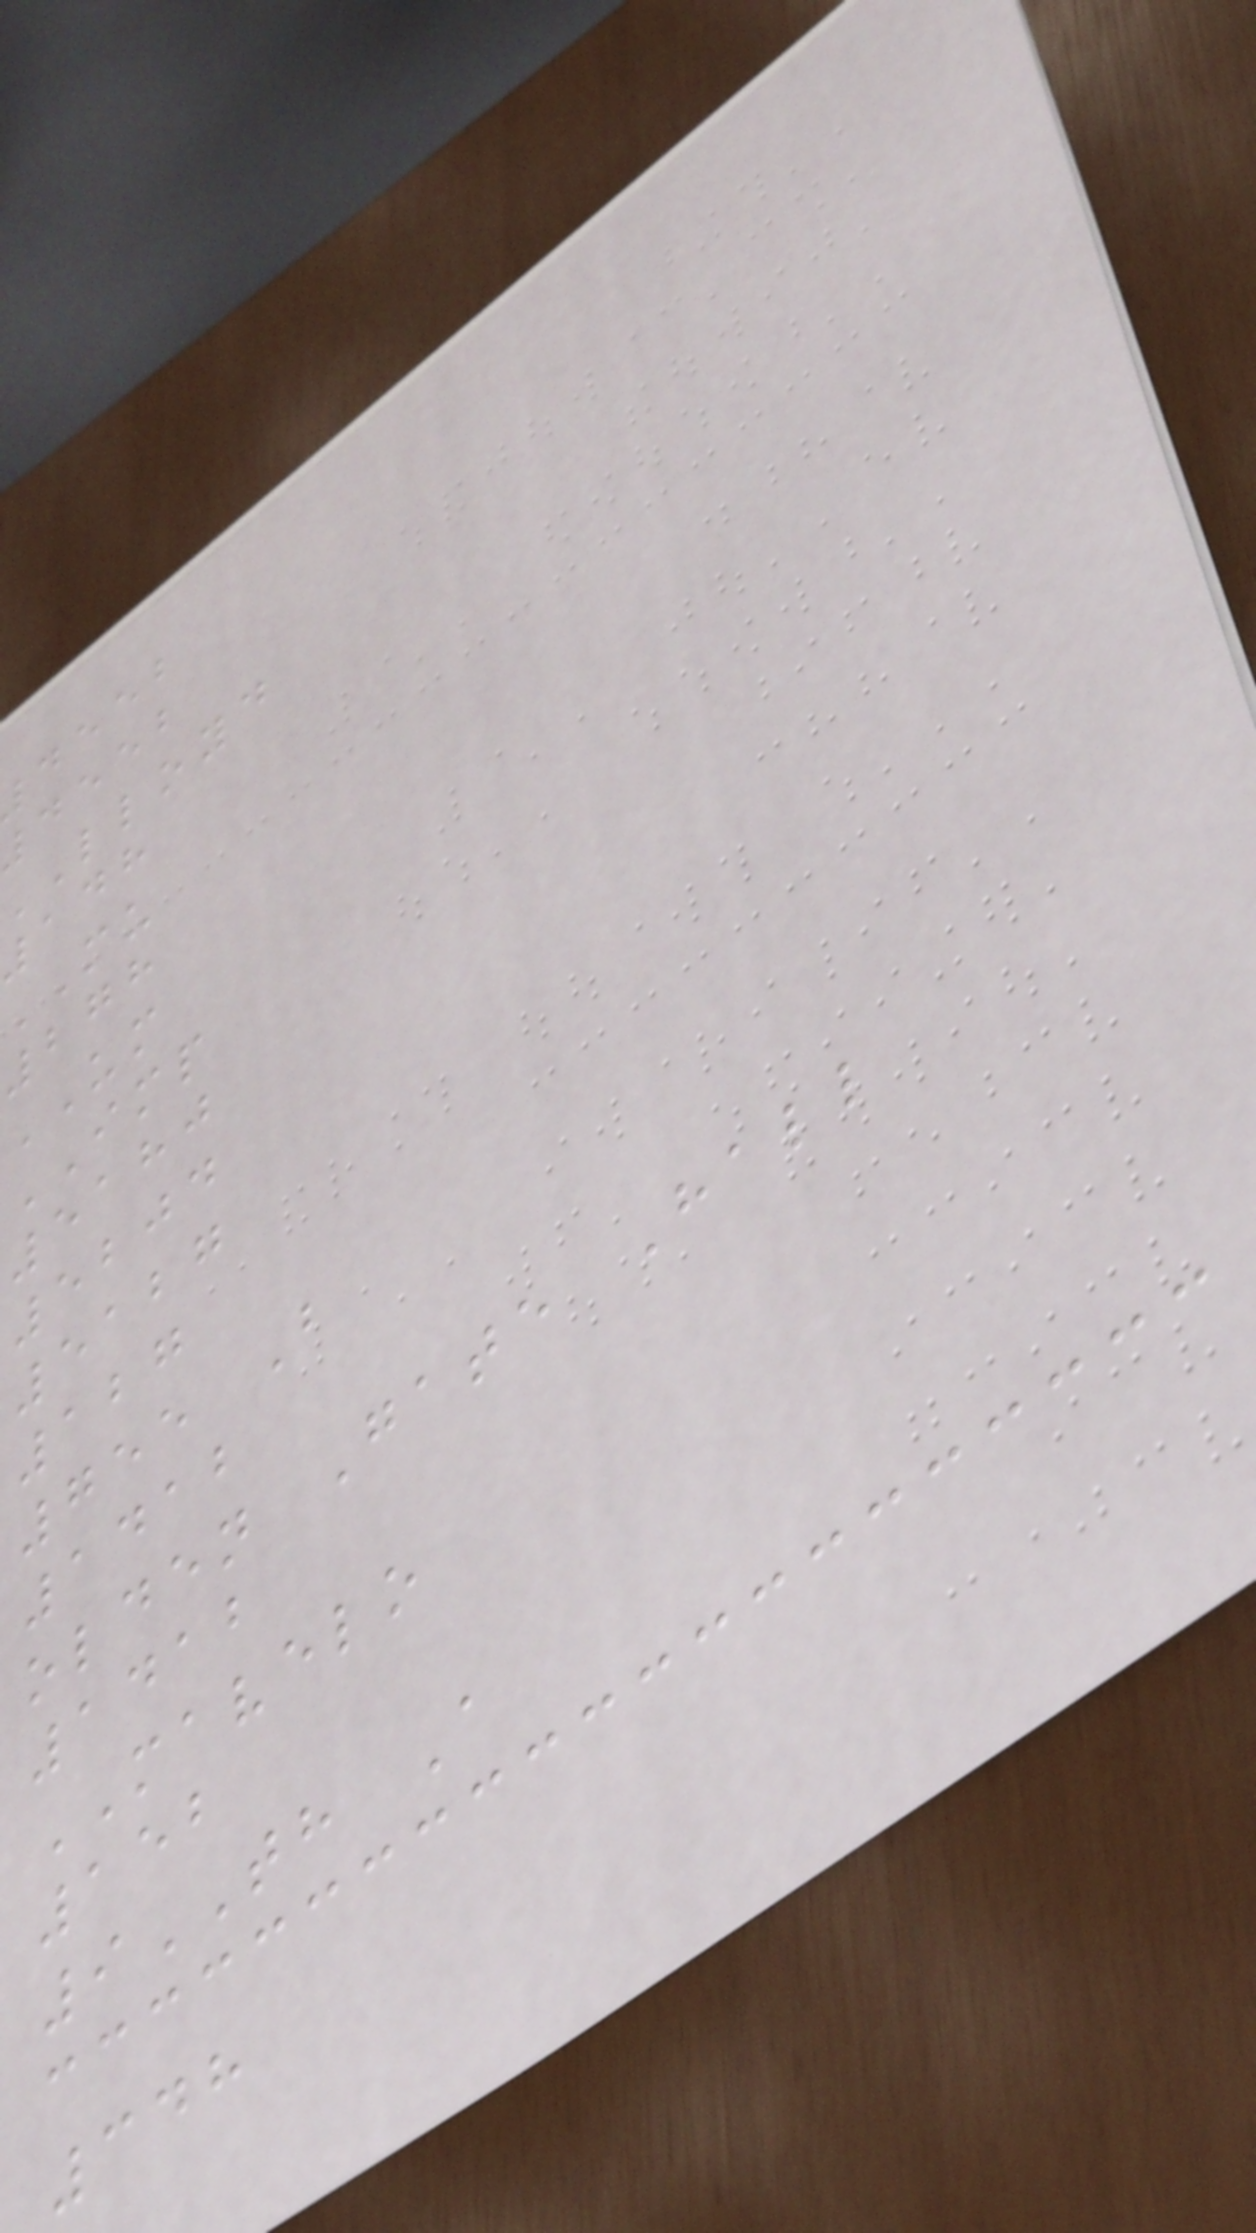deeb
deeb
lloyd
148
MU
278
UM
IMP
5180
5204
5127
127
755 B
1412
olden Gate Hall
1412
MAVELO
152
9TH A
348
